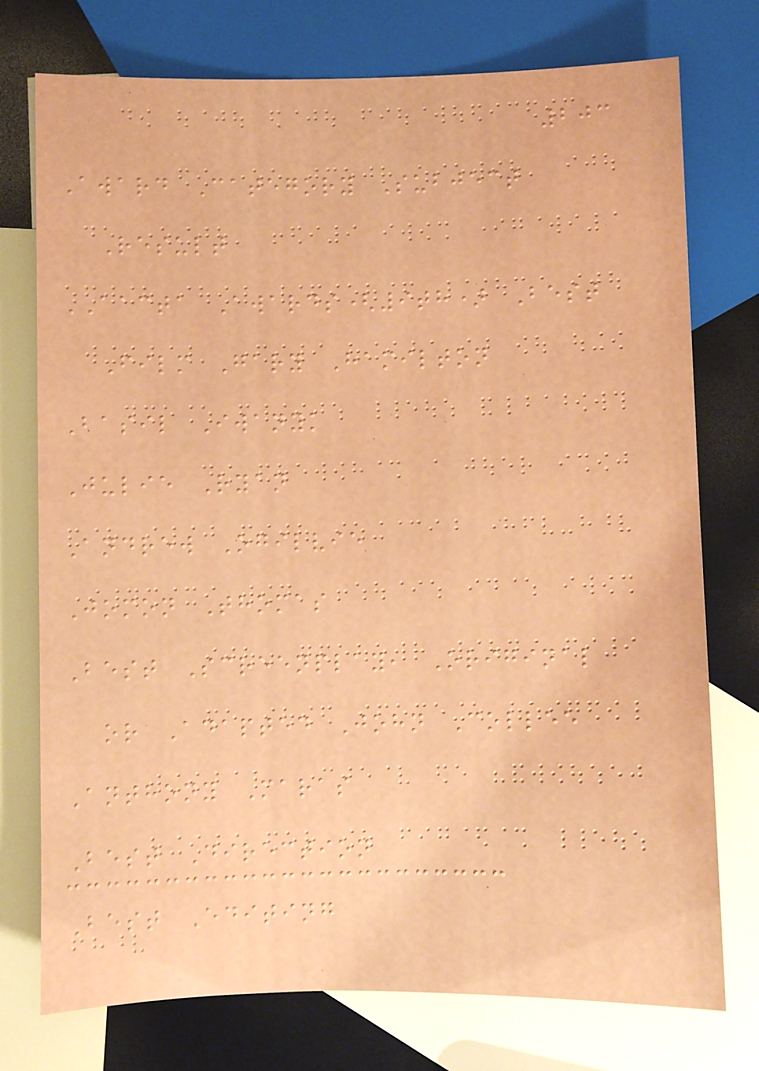203
Award Category Subject
Result
AACTA Awards(9th) Best
Film Gary Hamilton
Basil Iwanyk
Julie Ryan
Andrew Ogilvie
Jomon Thomas
Best Screenplay, Original
or Adapted John Collee
Anthony Maras
Best Direction
Best Editing
